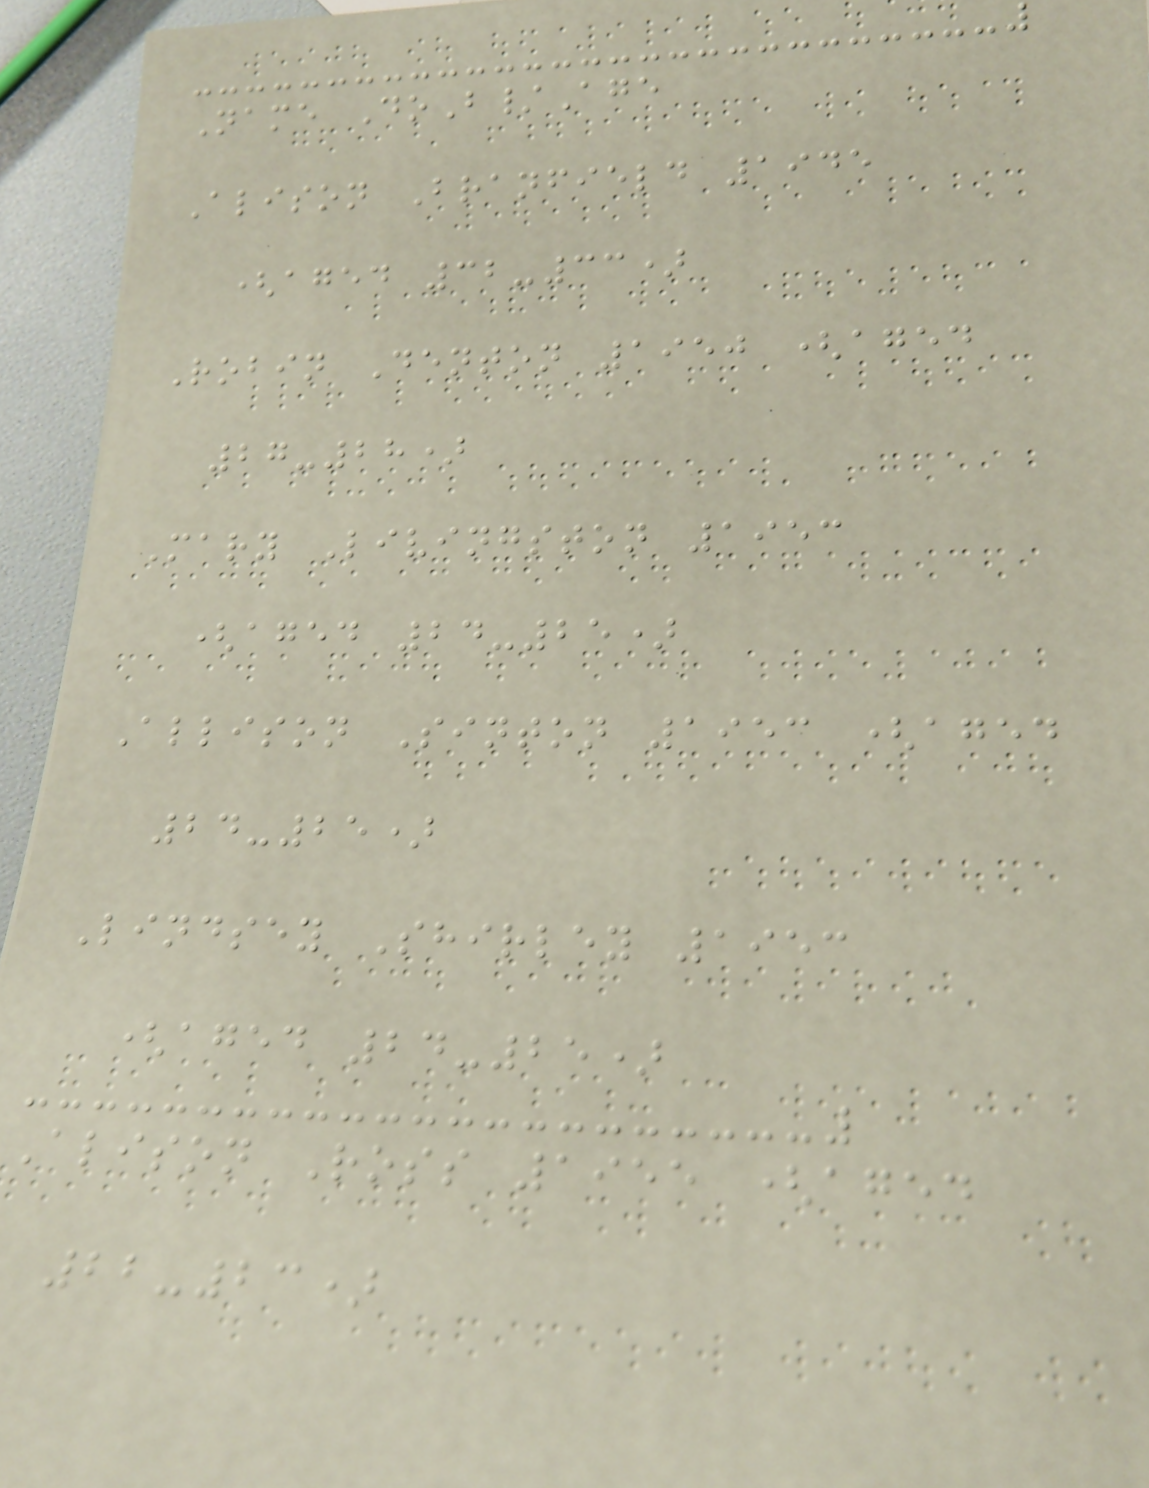Name DoB/Age
Alison Branfield 1945
(aged 32-33)
Robin Denton 1950 (aged
27-28)
Mary Livingston 1953
(aged 24-25)
Allison Sinton 1953 (aged
24-25)
Lindsey Shirley 1953
(aged 24-25)
Alison Ross 1955 (aged
22-23)
